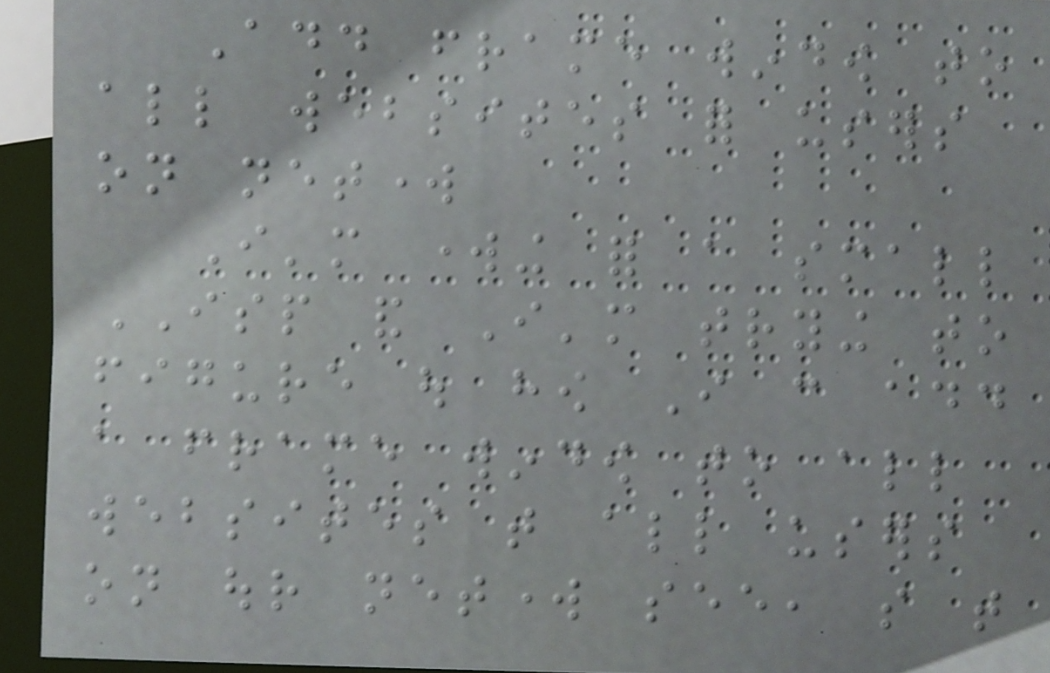Add frame window to
all websites for users
on network
I'm working for a small
ISP and I'm trying to
figure out how I can add
a frame window to all
websites that all users
on our network see, so that
